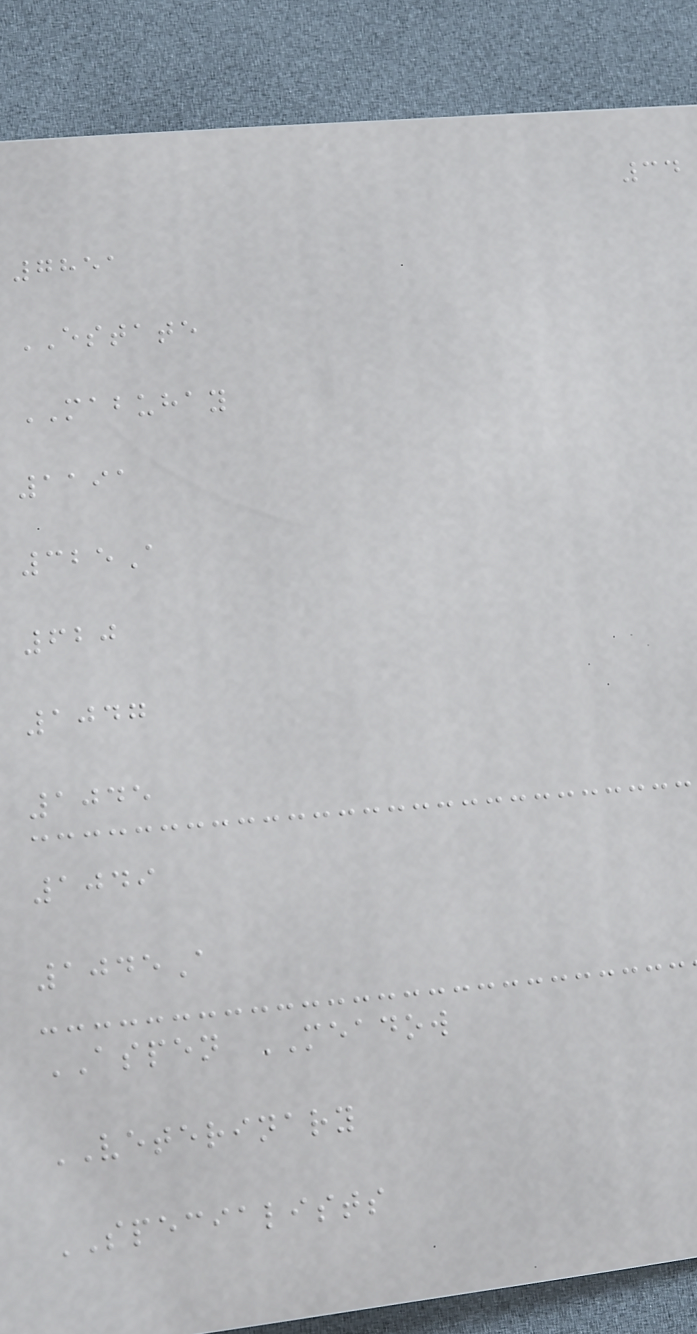34
7851
ESTATE
MABUHAY
1191
325A
620
1047
1045
1049
1045A
ASPEN MEADOW
VETERINARY
SPECIALISTS
